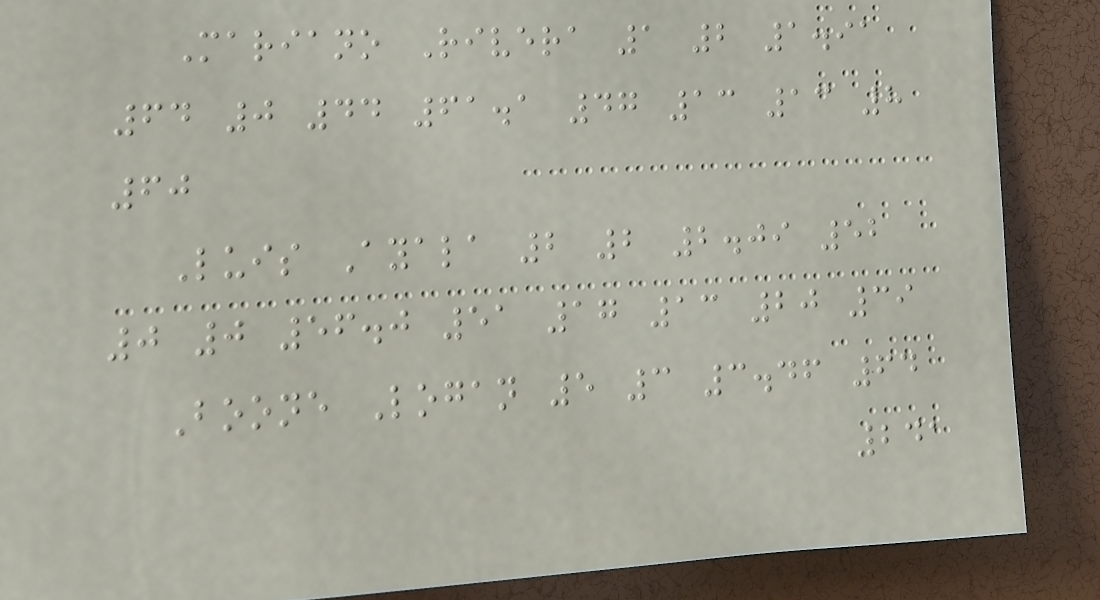Mariano Rivera 1 2 1.91
64 0 44 61.1 47 13 13 8
60
Luis Ayala 2 2 2.09 52
0 0 56.0 51 17 13 20 39
Boone Logan 5 3 3.46 64
241
